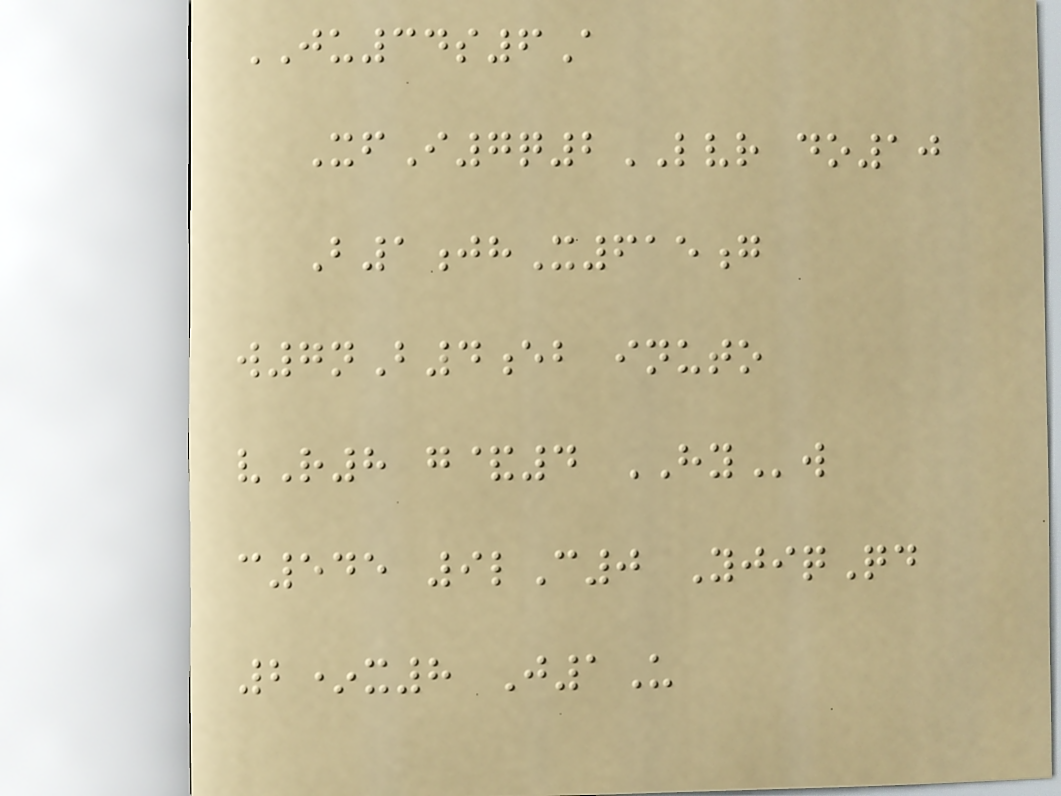JU34s6A
XfI7q2LVR do10
B1jhX615g
w7nB4eb inuto
vR8 g&4 HYw
c545 9lC0 YjiqQd
2*x8 J1U
